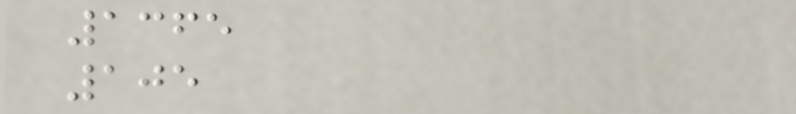1365
105
